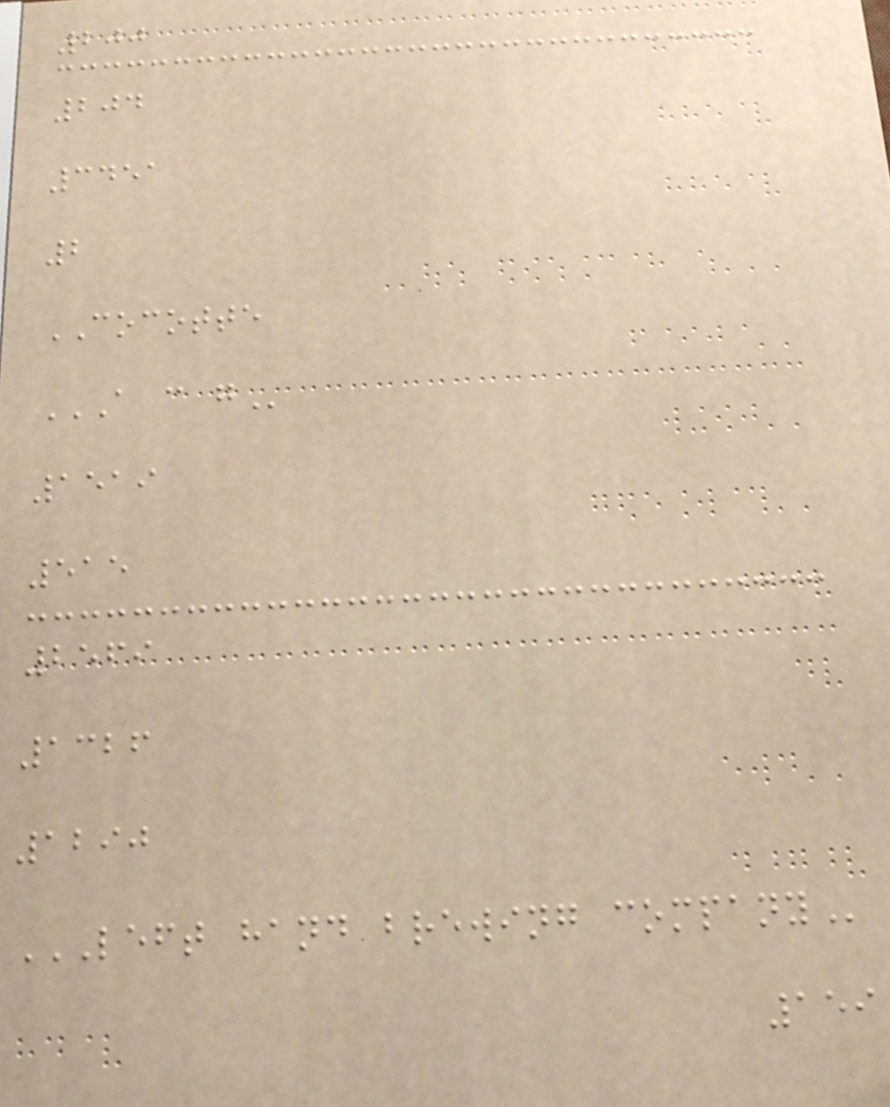200
204
3451
2
COCOTTE
A C G
1519
515
2569
1326
1290
LEFT HAND BREWING COMPANY
159
